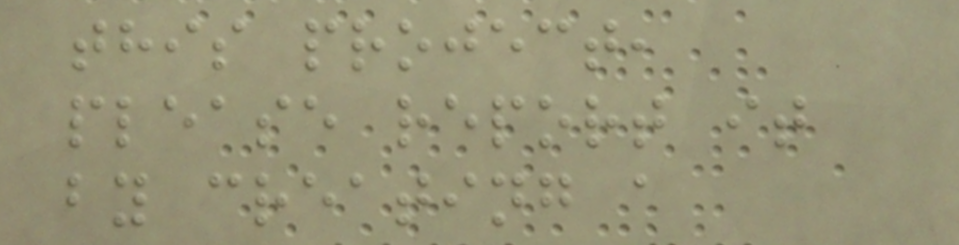this project,
please report it
by creating a
